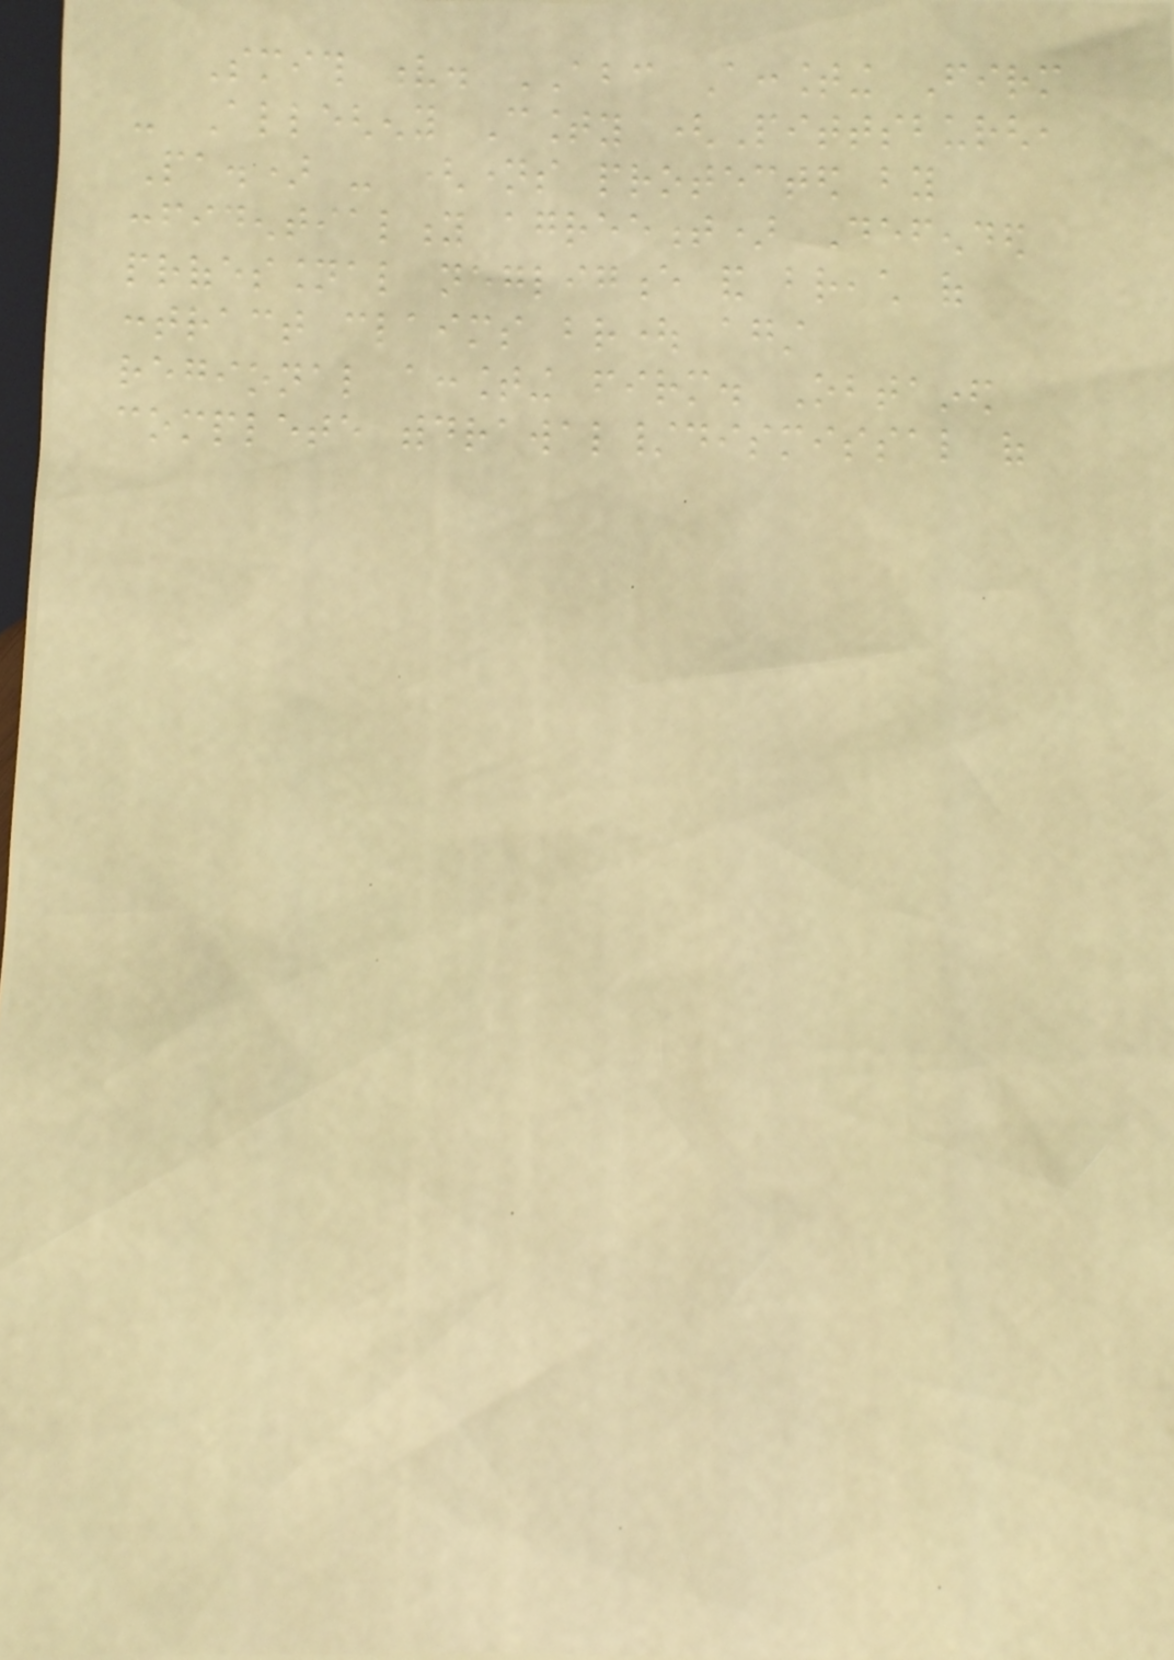Smith v. ABC Accounting Firm
- Allegheny County (Pittsburgh,
Pa.) - (names protected by
confidentiality agreement) Defended
professional negligence and breach of
contract claims brought against
regional accounting firm. Obtained
complete withdrawal/dismissal of
